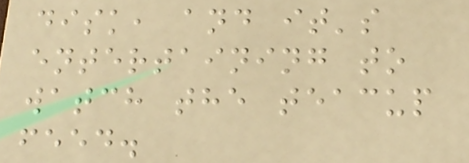disk, and it's
entertaining to
watch the teacup
feed.
